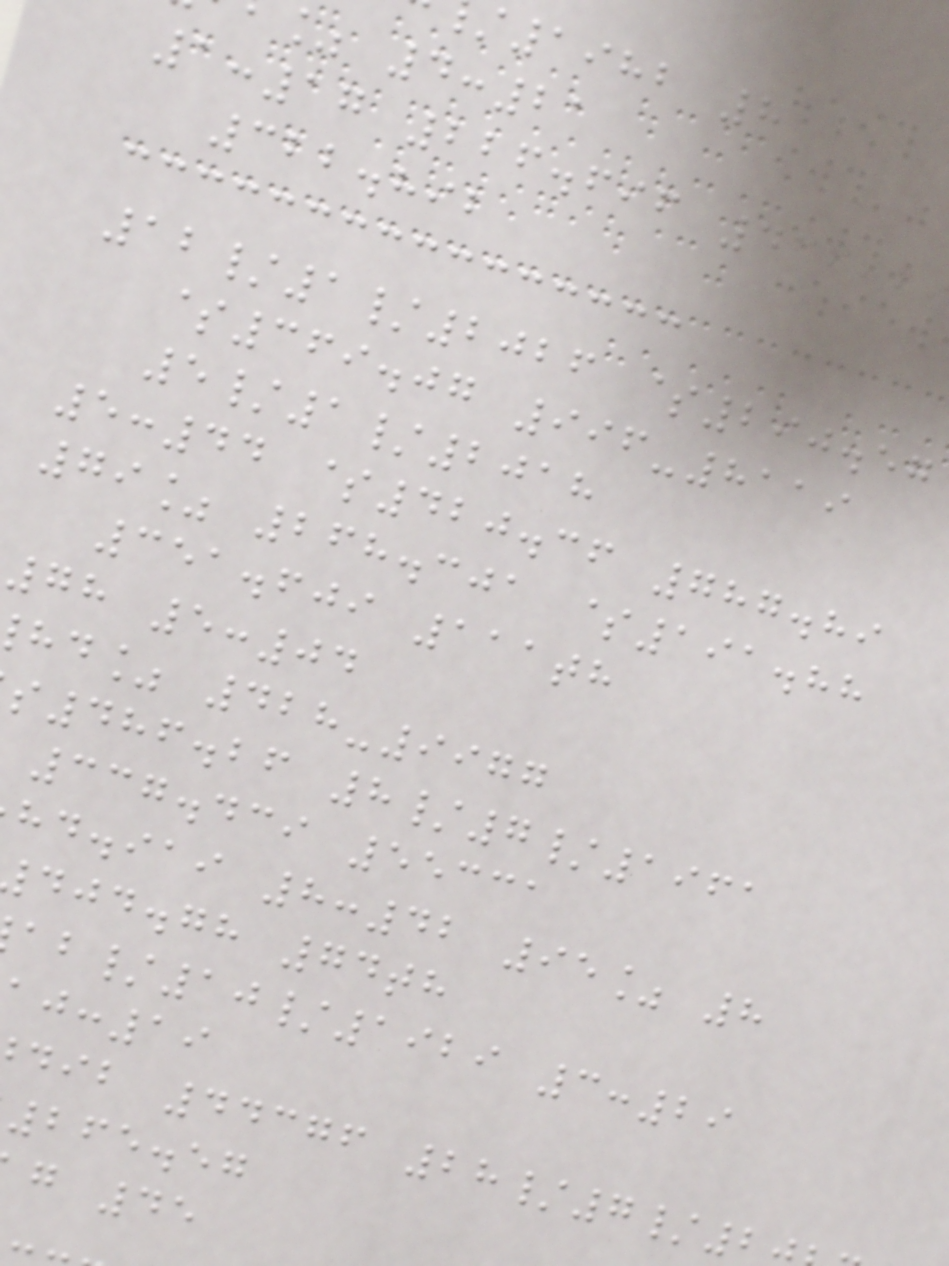1982 8
% 4:21
1:17 226.696 436,2
322.892
12/1/2026 $290.57
$369.07 996-8119
5/1/2018
5:44 $420.36 787.89
79% 268.301 $191.88
351.609 111th
78 5:04
hd% 428-9977
486.26 8/7/1961
337.439 55331
hd.iai 8:42 95% 8
djd.gh 74th
/10/1929 3:29
:19
dib 44376 28/7/2
265.57
g 45
